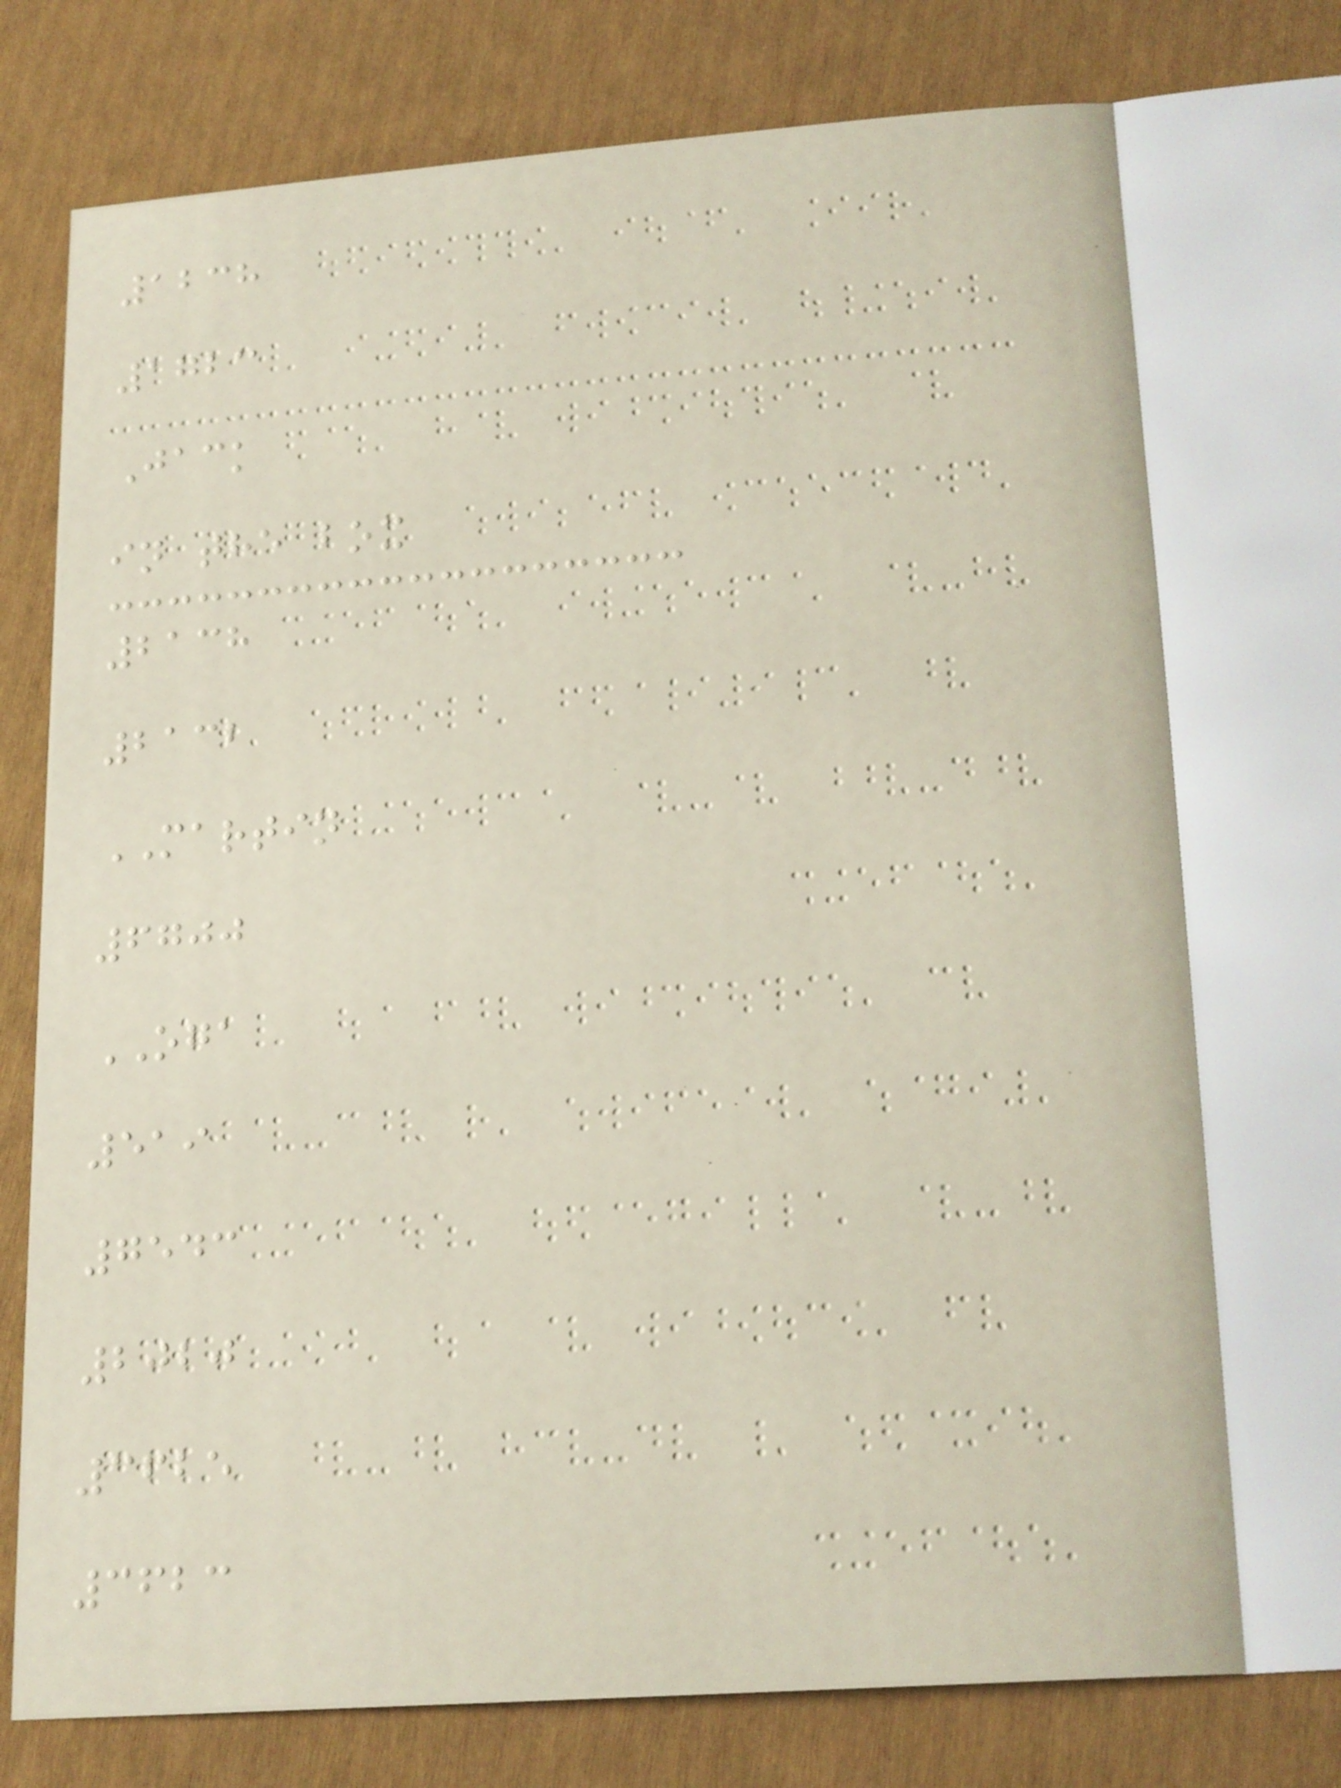1238
1723
Jack
in the box
2138
2132
MARTIN
6700
OGA
519
7543
2020
3625
3623
